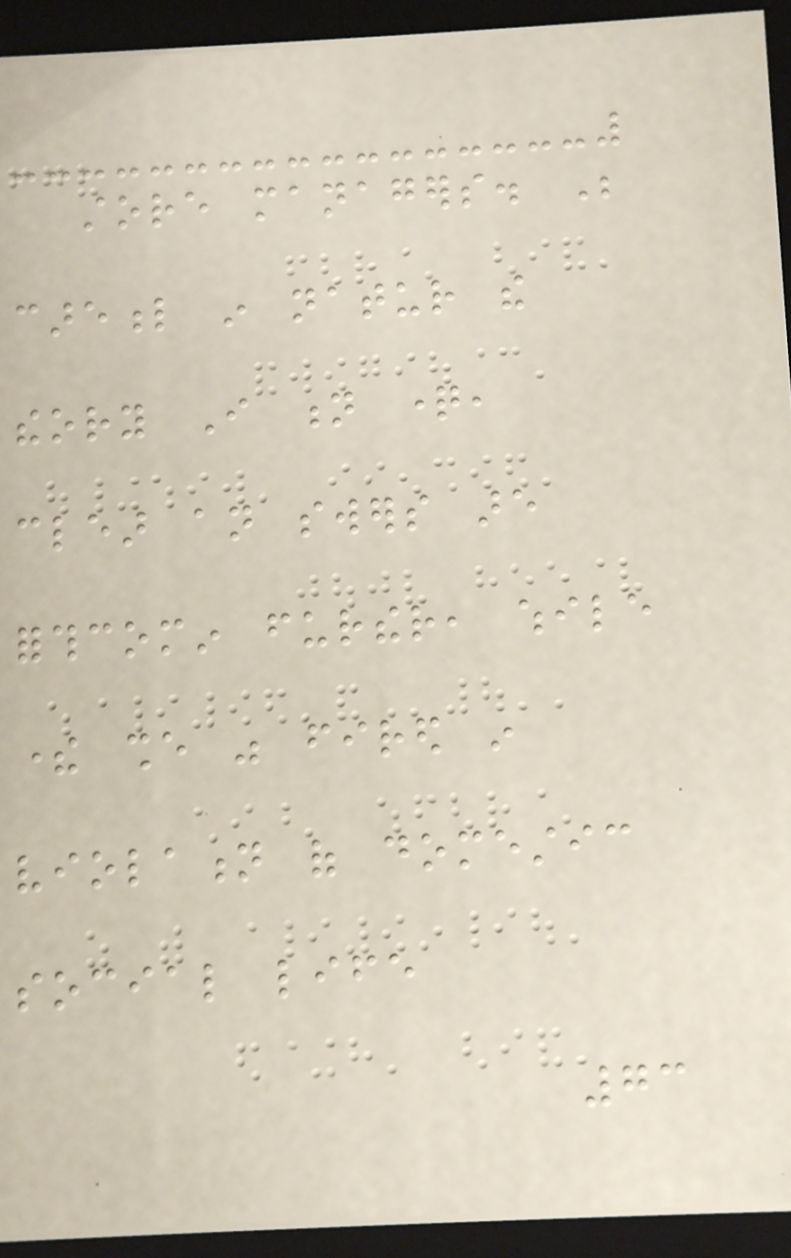store managers. Be
careful in natur the
theory I n question,
clear an swers are
forthcomin further, while
there she was fired in
violation of domestic
social life
73
